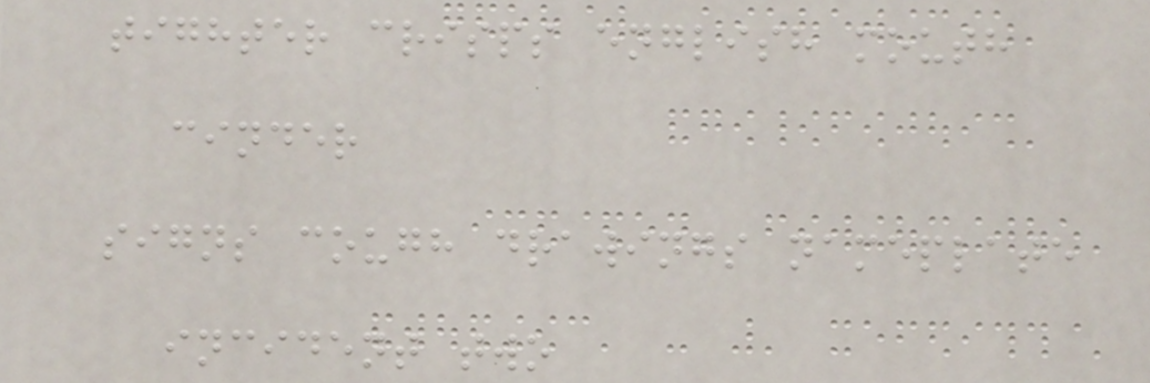tighter crisps english mouth
cinder
signs cough drawings nameplate
incident two
